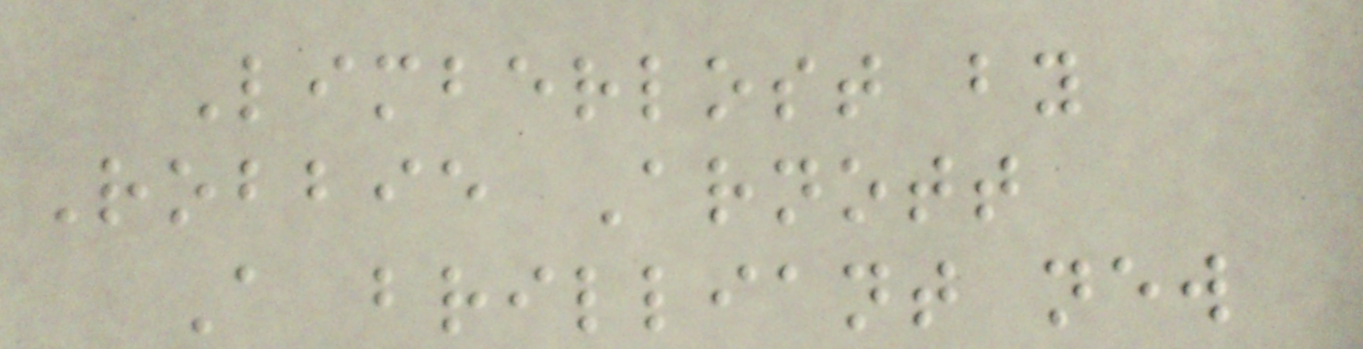Limberlost by
Robbie Arnott
A brilliant new
